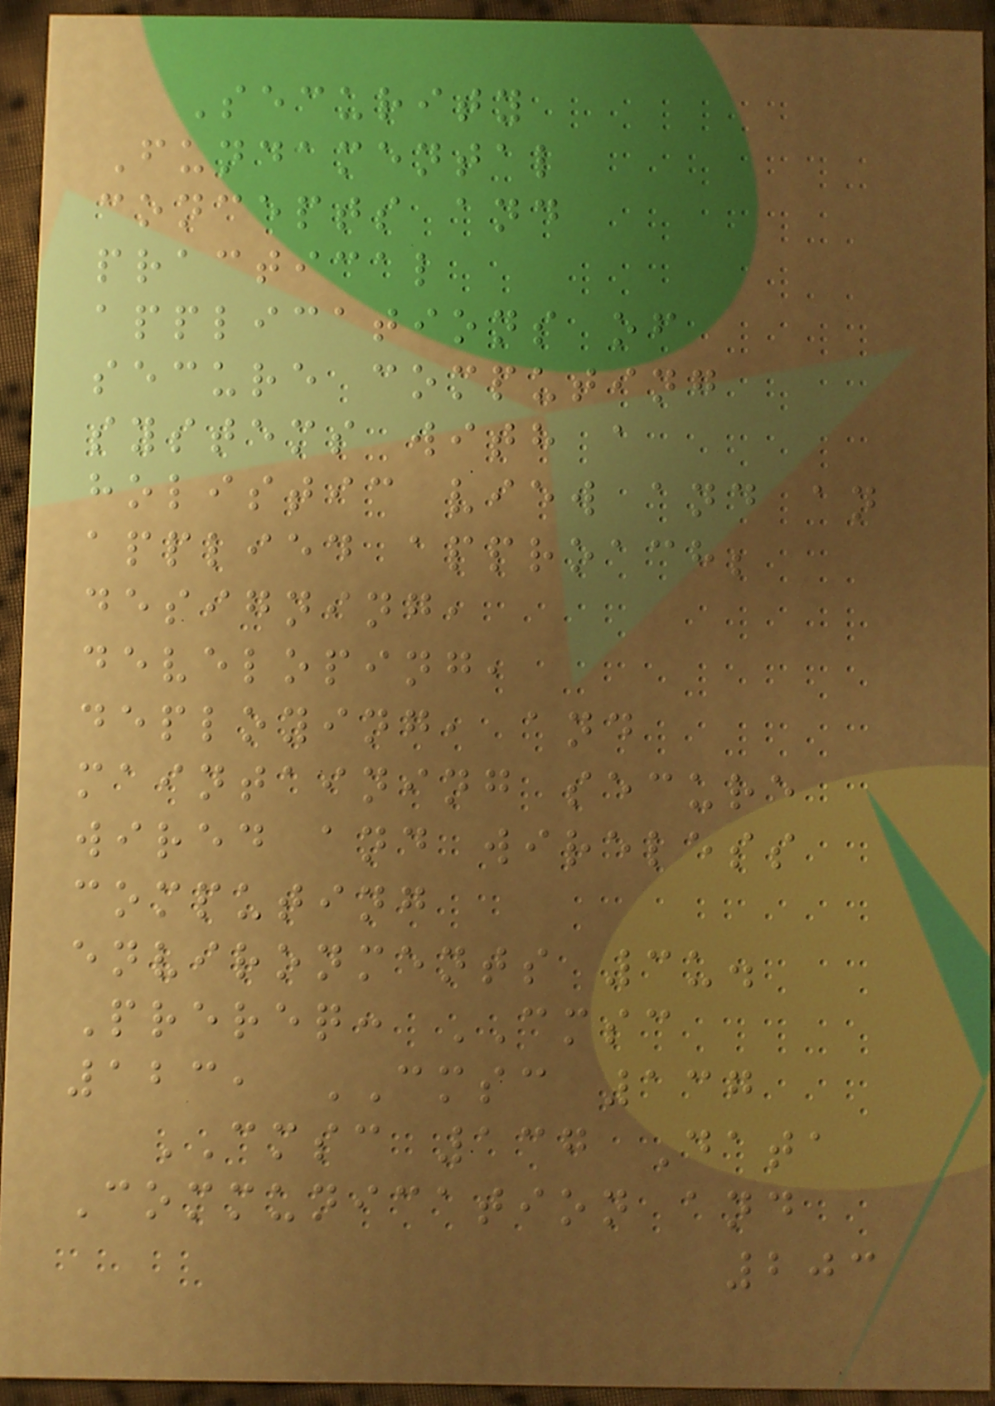Security
Fundamental
concepts and
practical
applications of
secure computing
systems with a
holistic view and an
applied approach;
designing,
developing,
deploying, and
maintaining secure
wired and wireless
computing
environments 3u.
Prereq: CMSC
123, CMSC 137
CMSC 137 Data
Communication and
203
